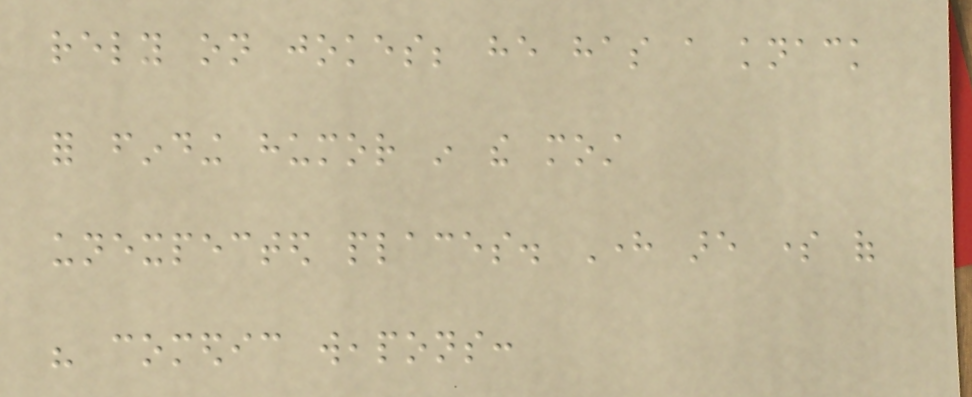rely on jokes; he has a knack
for finding humor in the most
unexpected places. Here are some of
his comedic weapons:
